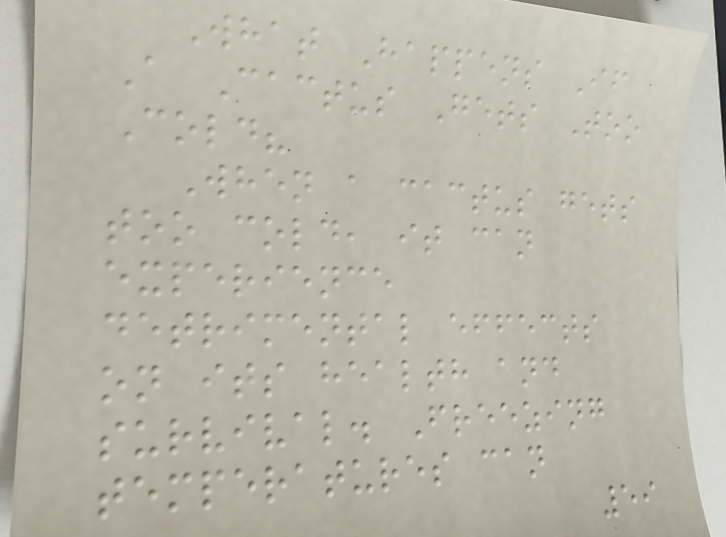What Happens If
A Cactus Gets Too
Cold?
When a cactus gets
too cold, it can
experience
detrimental effects
on its health and
survival. Freezing
temperatures can
59
